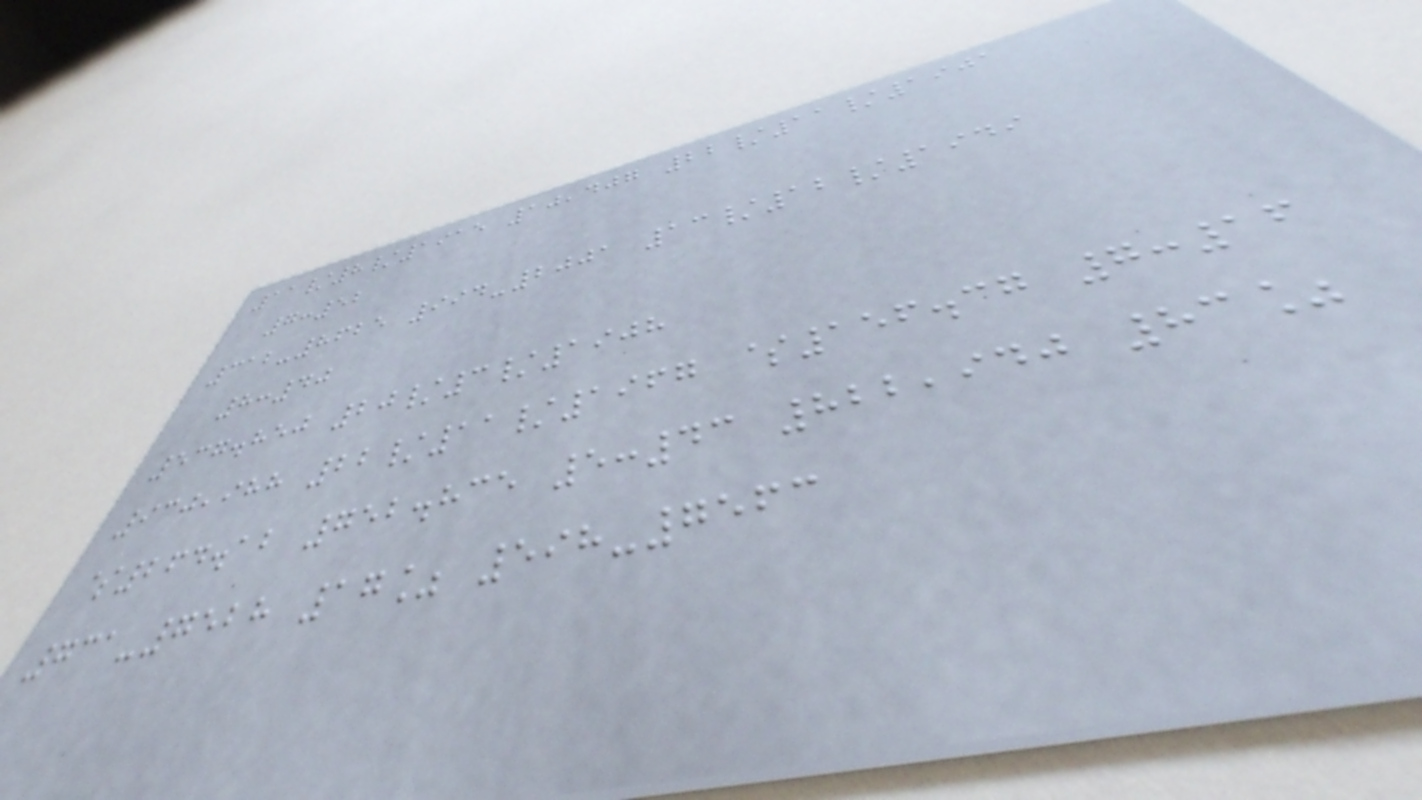11/8/1915 10,407 22/11/1901
7:52
312-8625 994-2001 13/12/1949
8:40
537.850 20/3/1908
930,988 22/11/1967 $156.37 7:16
$264.12 752.835 5:43 822,940 83%
731-7528 17% 598-7563
